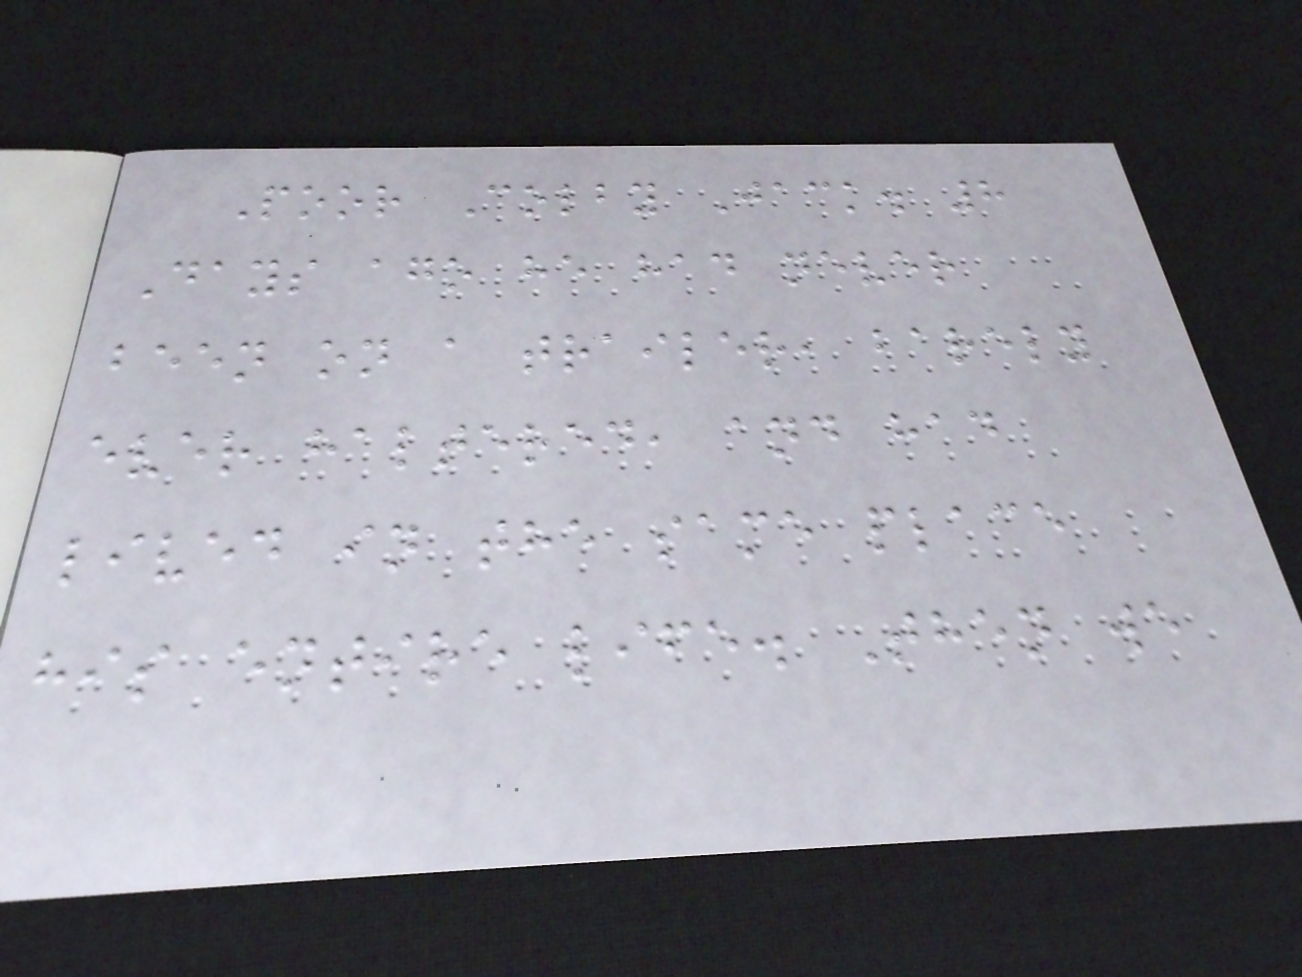Poor Colby Jack. 8
Days ago he had never
been on a trailer, barely
ever haltered, and had
lived in the same place
his entire life. Then we
